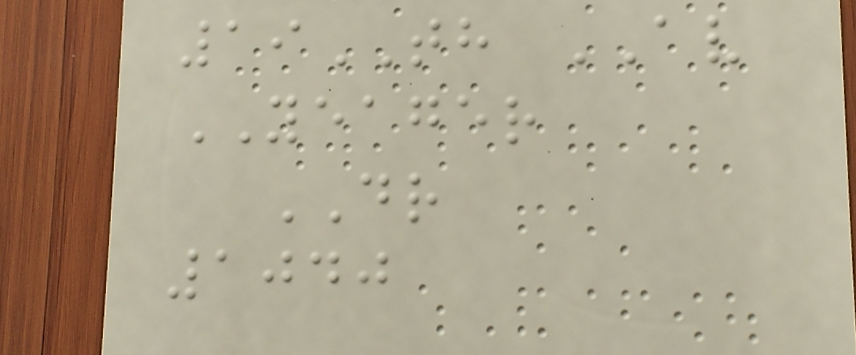19TH AV
YEAGER
DR
1040
